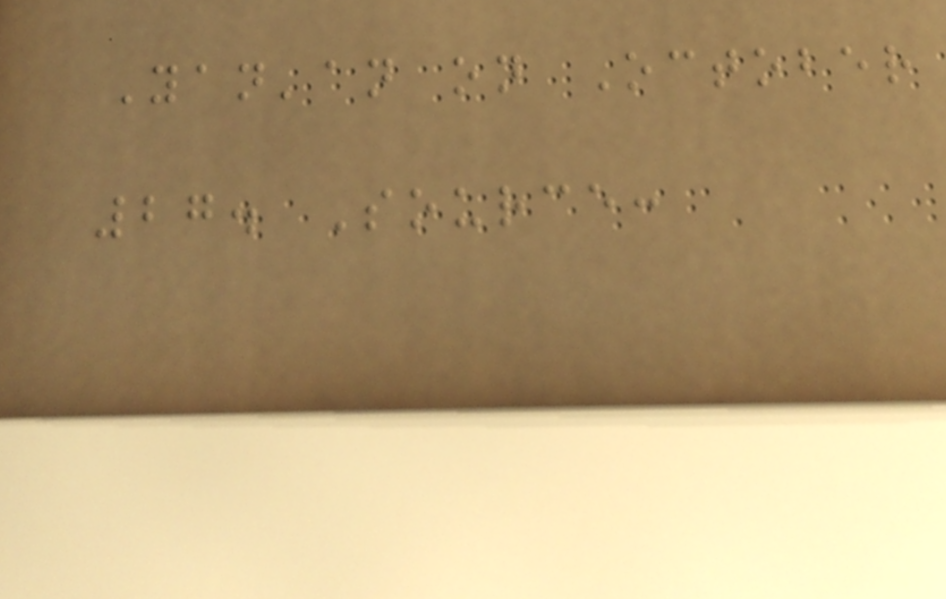Yan'an on October
27. Source:
